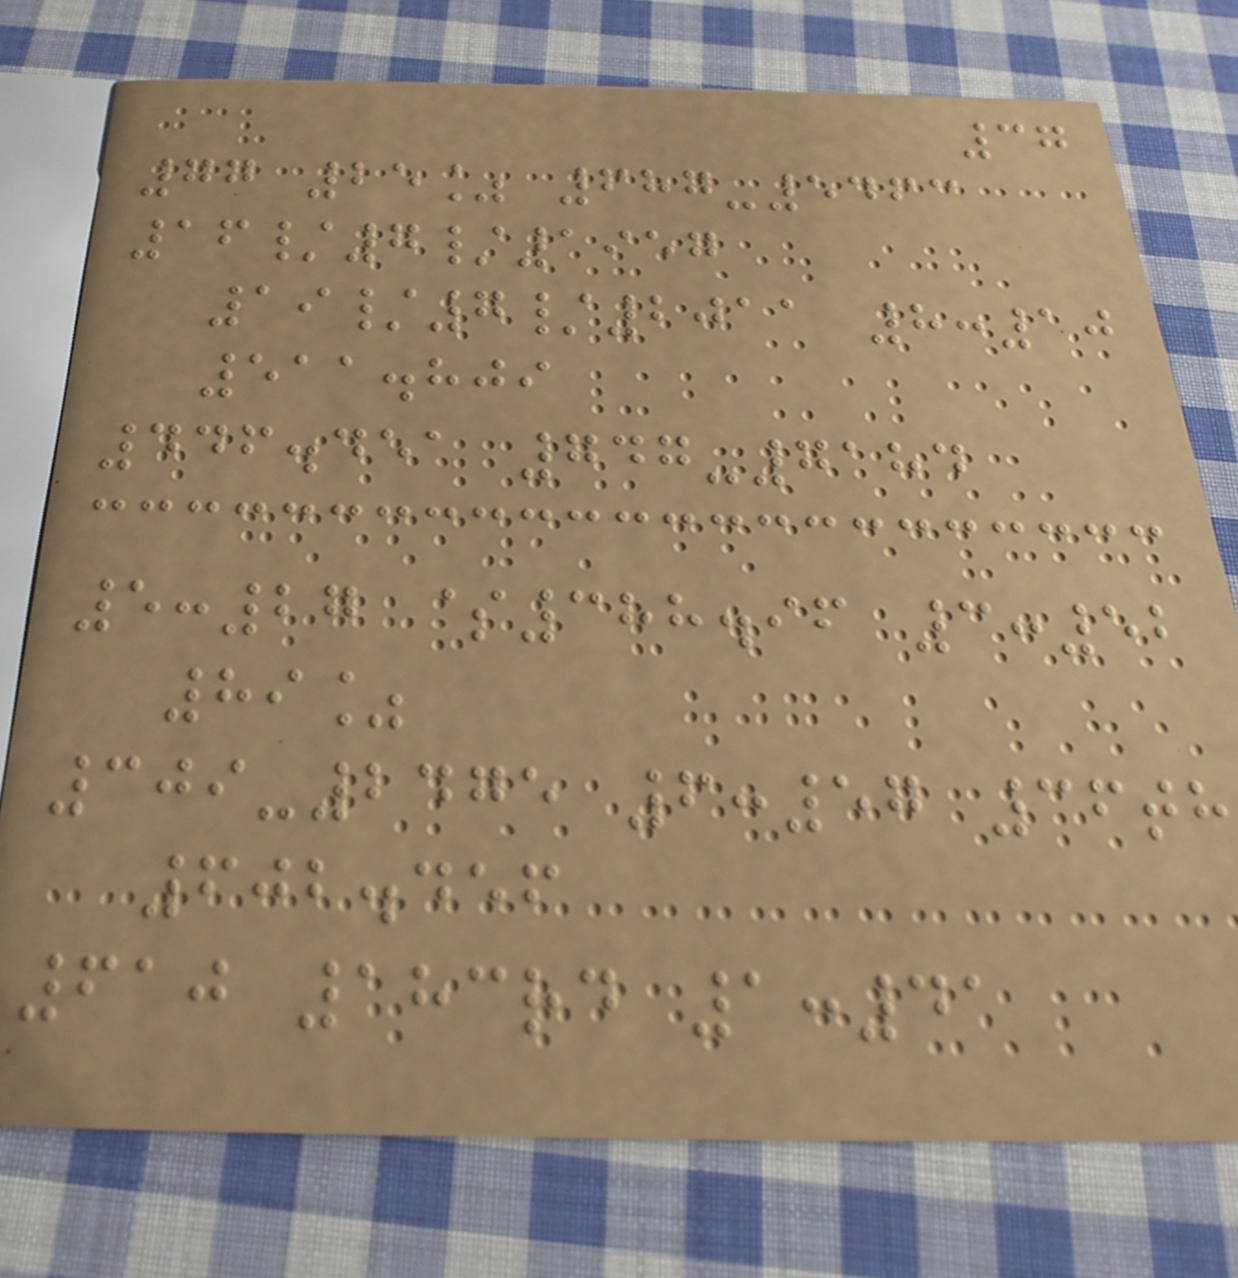37
77 25% 687-5463
16/7/1957
19/7/2011 8:10
511.809
446.451 747-7184
5:27 $388.96 3:52
89%
309-2475 6:57 36th
602.456
610 183rd 1:41
